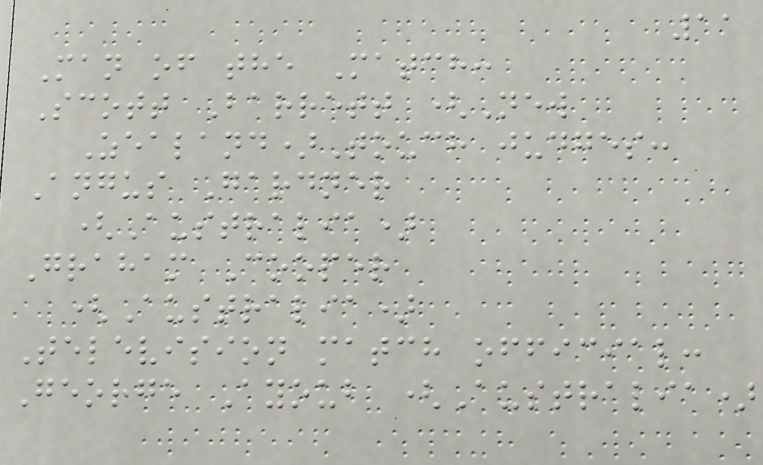11
Man of the Match:
Scott Barrett (New
Zealand)Touch judges:
Angus Gardner
(Australia)
Graham Cooper
(Australia)
Television match official:
George Ayoub (Australia)
